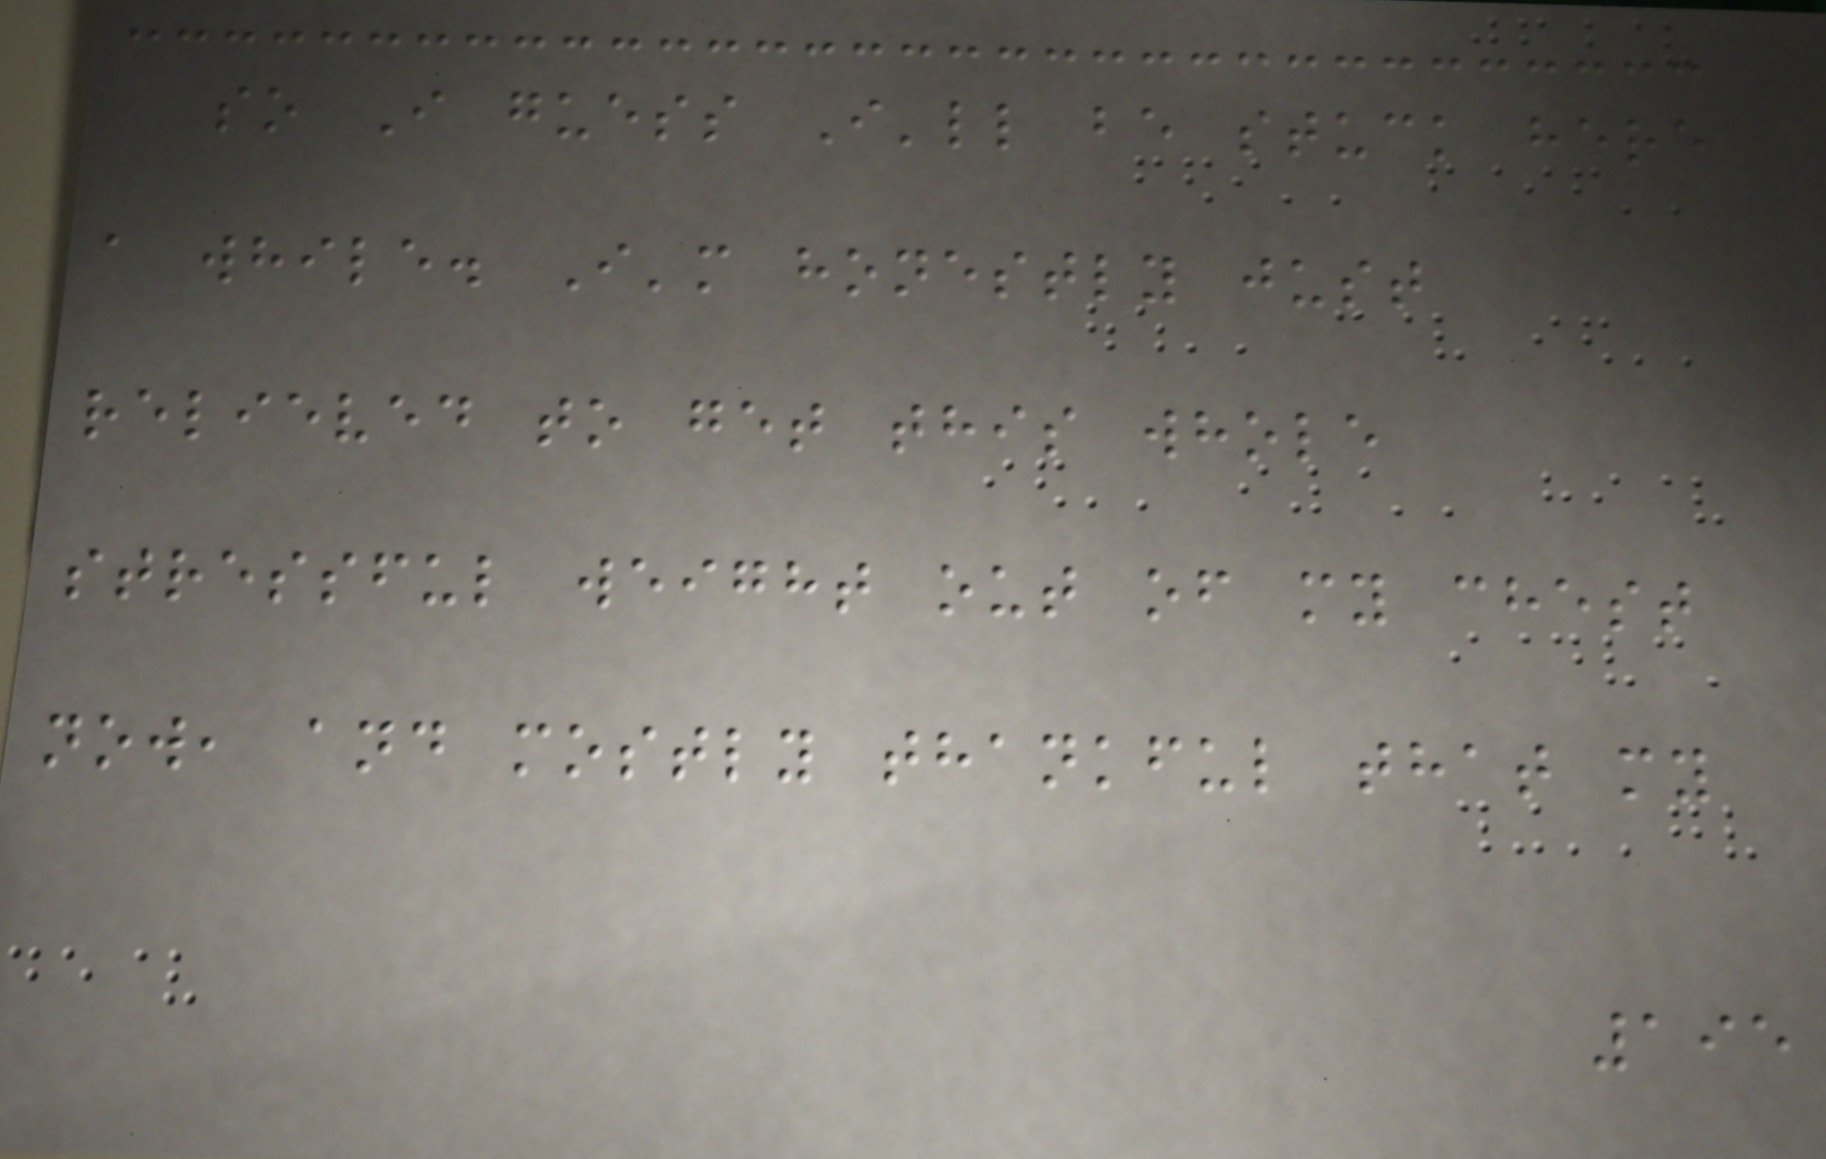so I guess I'll be stuck here
a while. I'm honestly just
relieved to get this whole
stressful weight out of my chest
now, and mostly thankful that my
195
